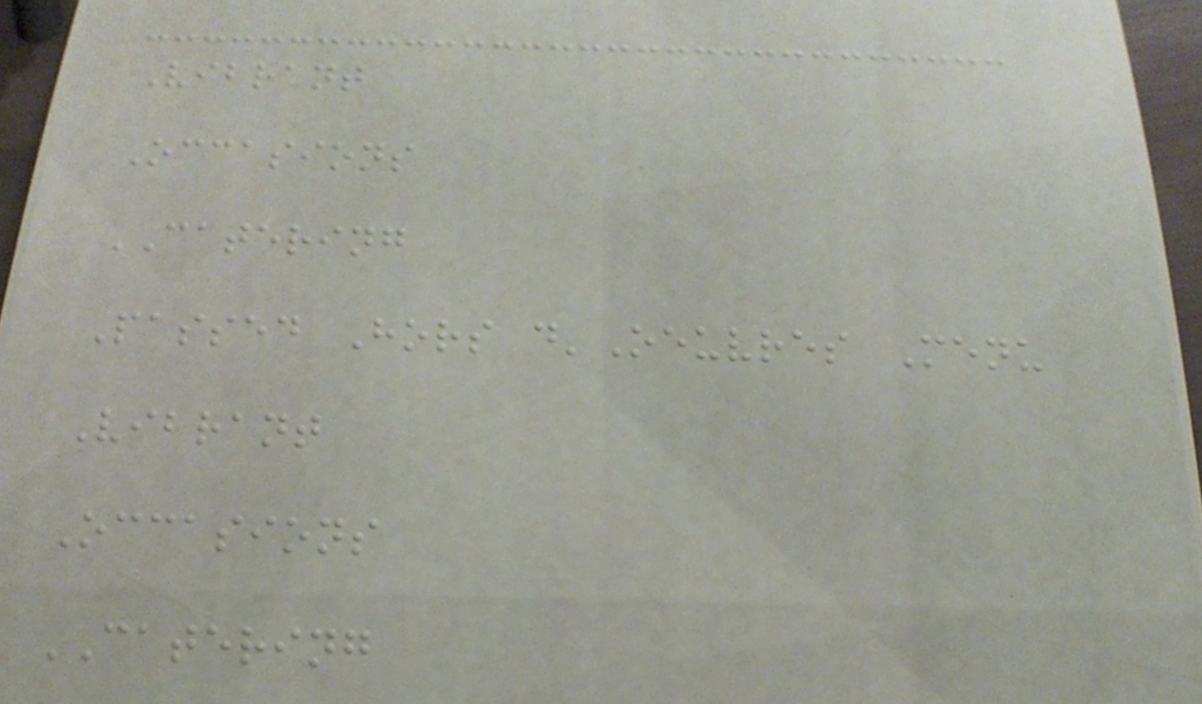Vibrant
Occasions
CATERING
Passed Hors d'Oeuvres Menu
Vibrant
Occasions
CATERING
